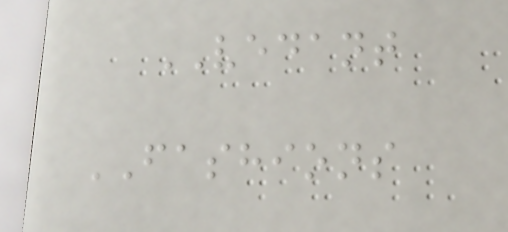VEDANT
FASHIONS
